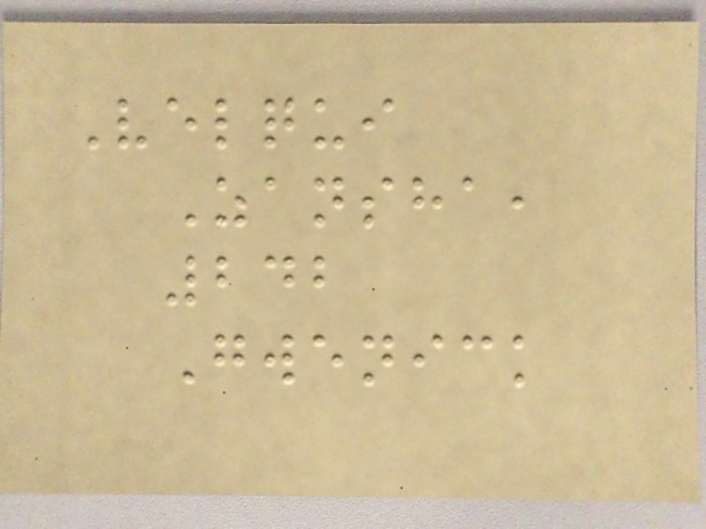Velqui
Zansha,
242
Gwenick
